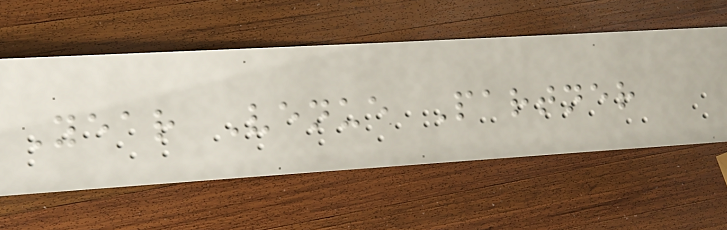Year Venue Partner
